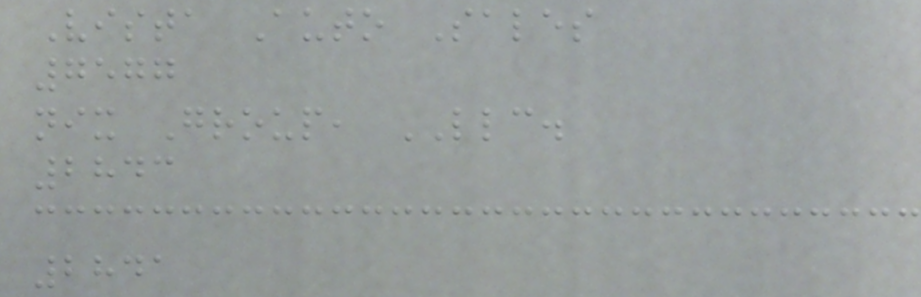Vista Auto Sales
7577
nix Group, LLC.
2843
2841
